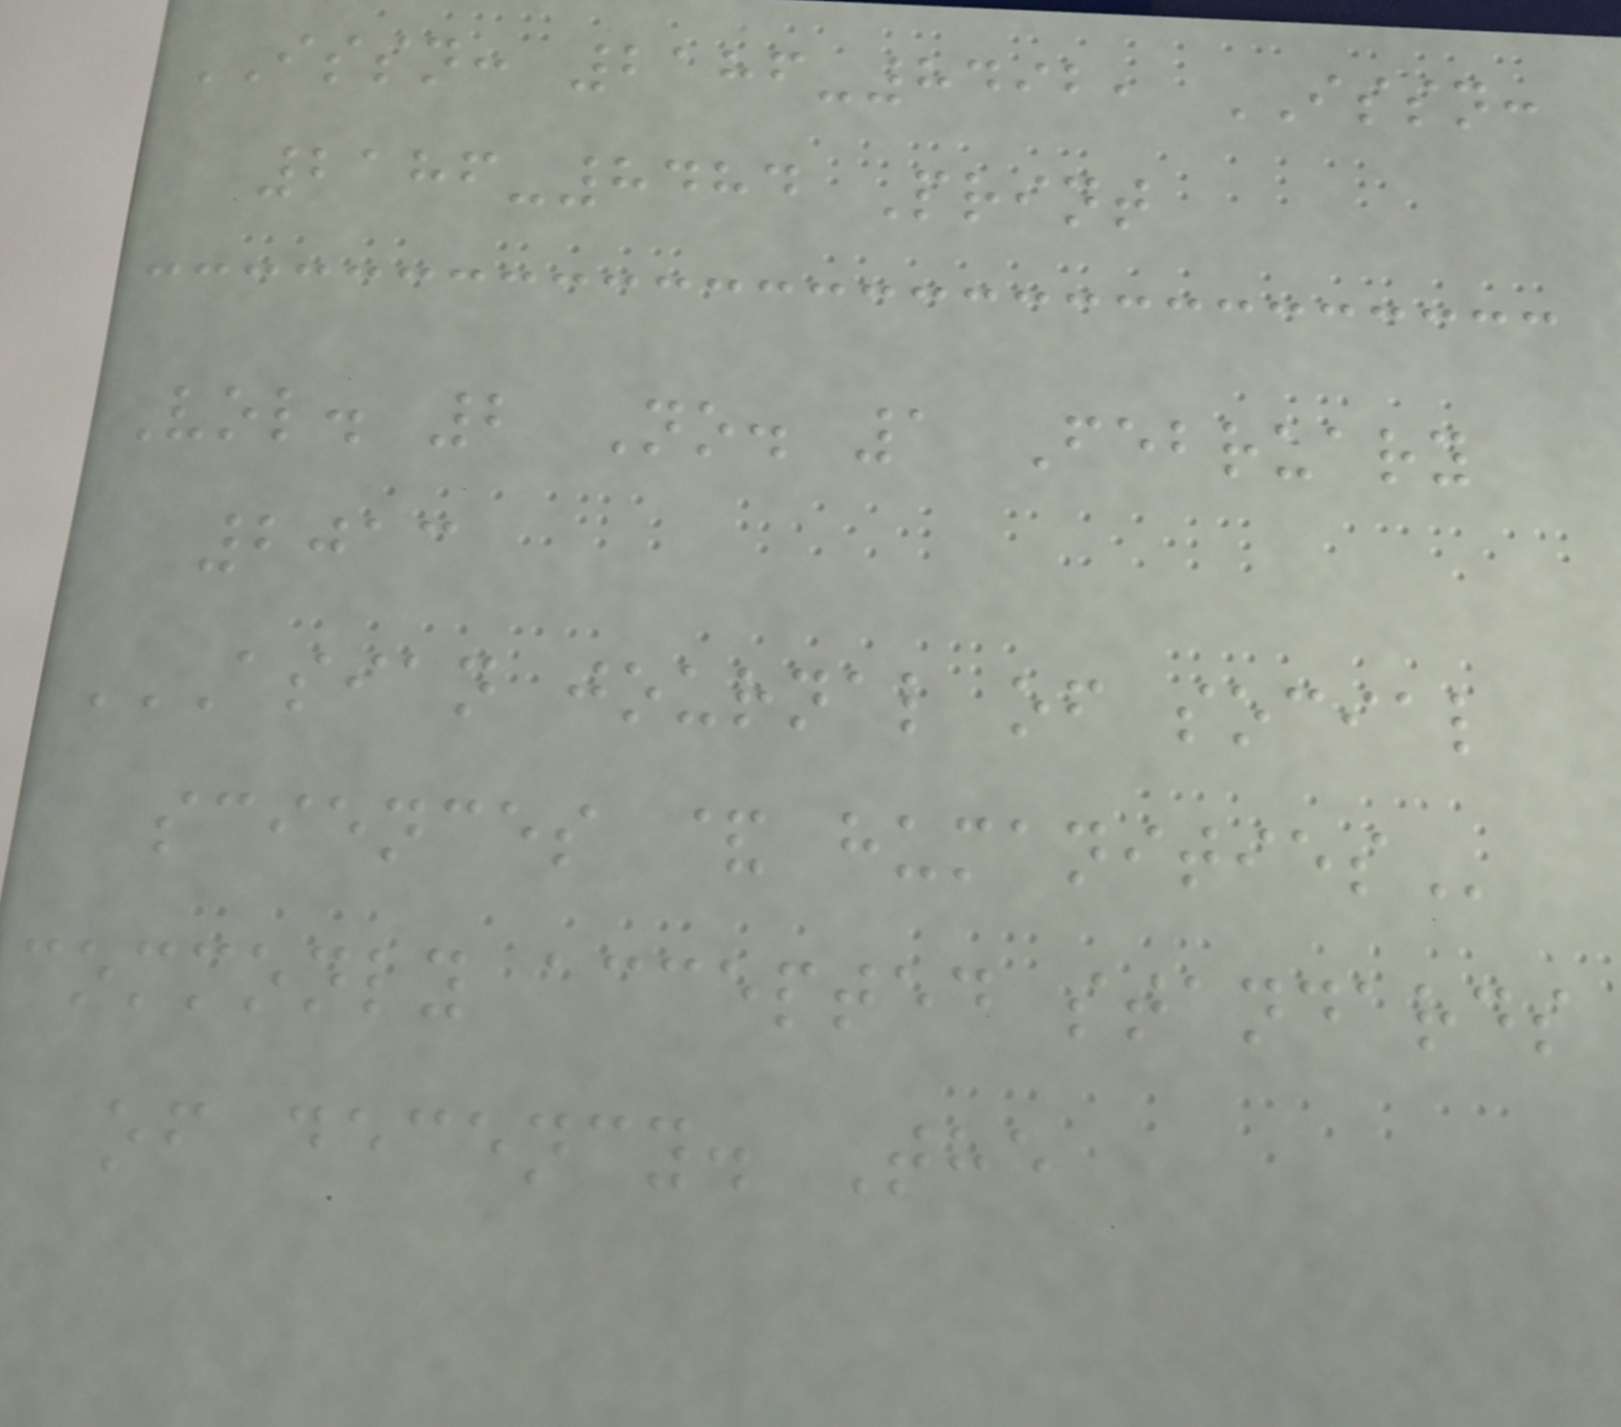ISSN: 2186-8492, ISSN:
2186-8484 Print
Vol. 2 No. 1 February
2013
ASIAN JOURNAL OF SOCIAL
SCIENCES & HUMANITIES
commonly accepted standards
of decency. The
